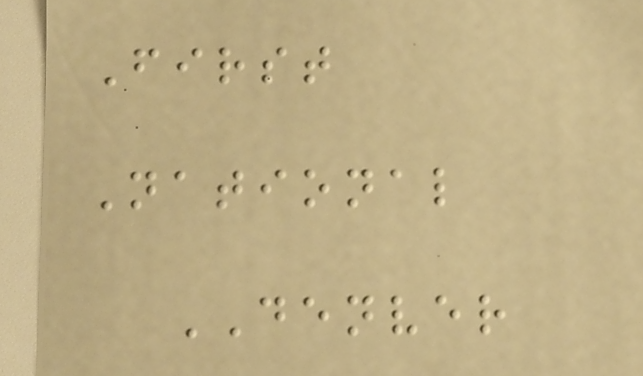First
National
DENVER
